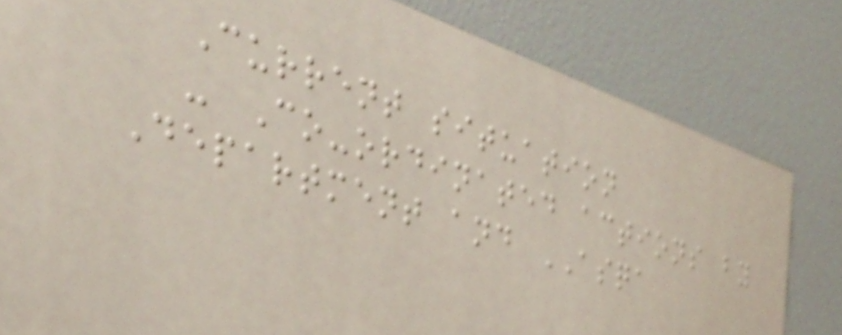Current situation
- Co-ordinated actions by
Department and ASQA
